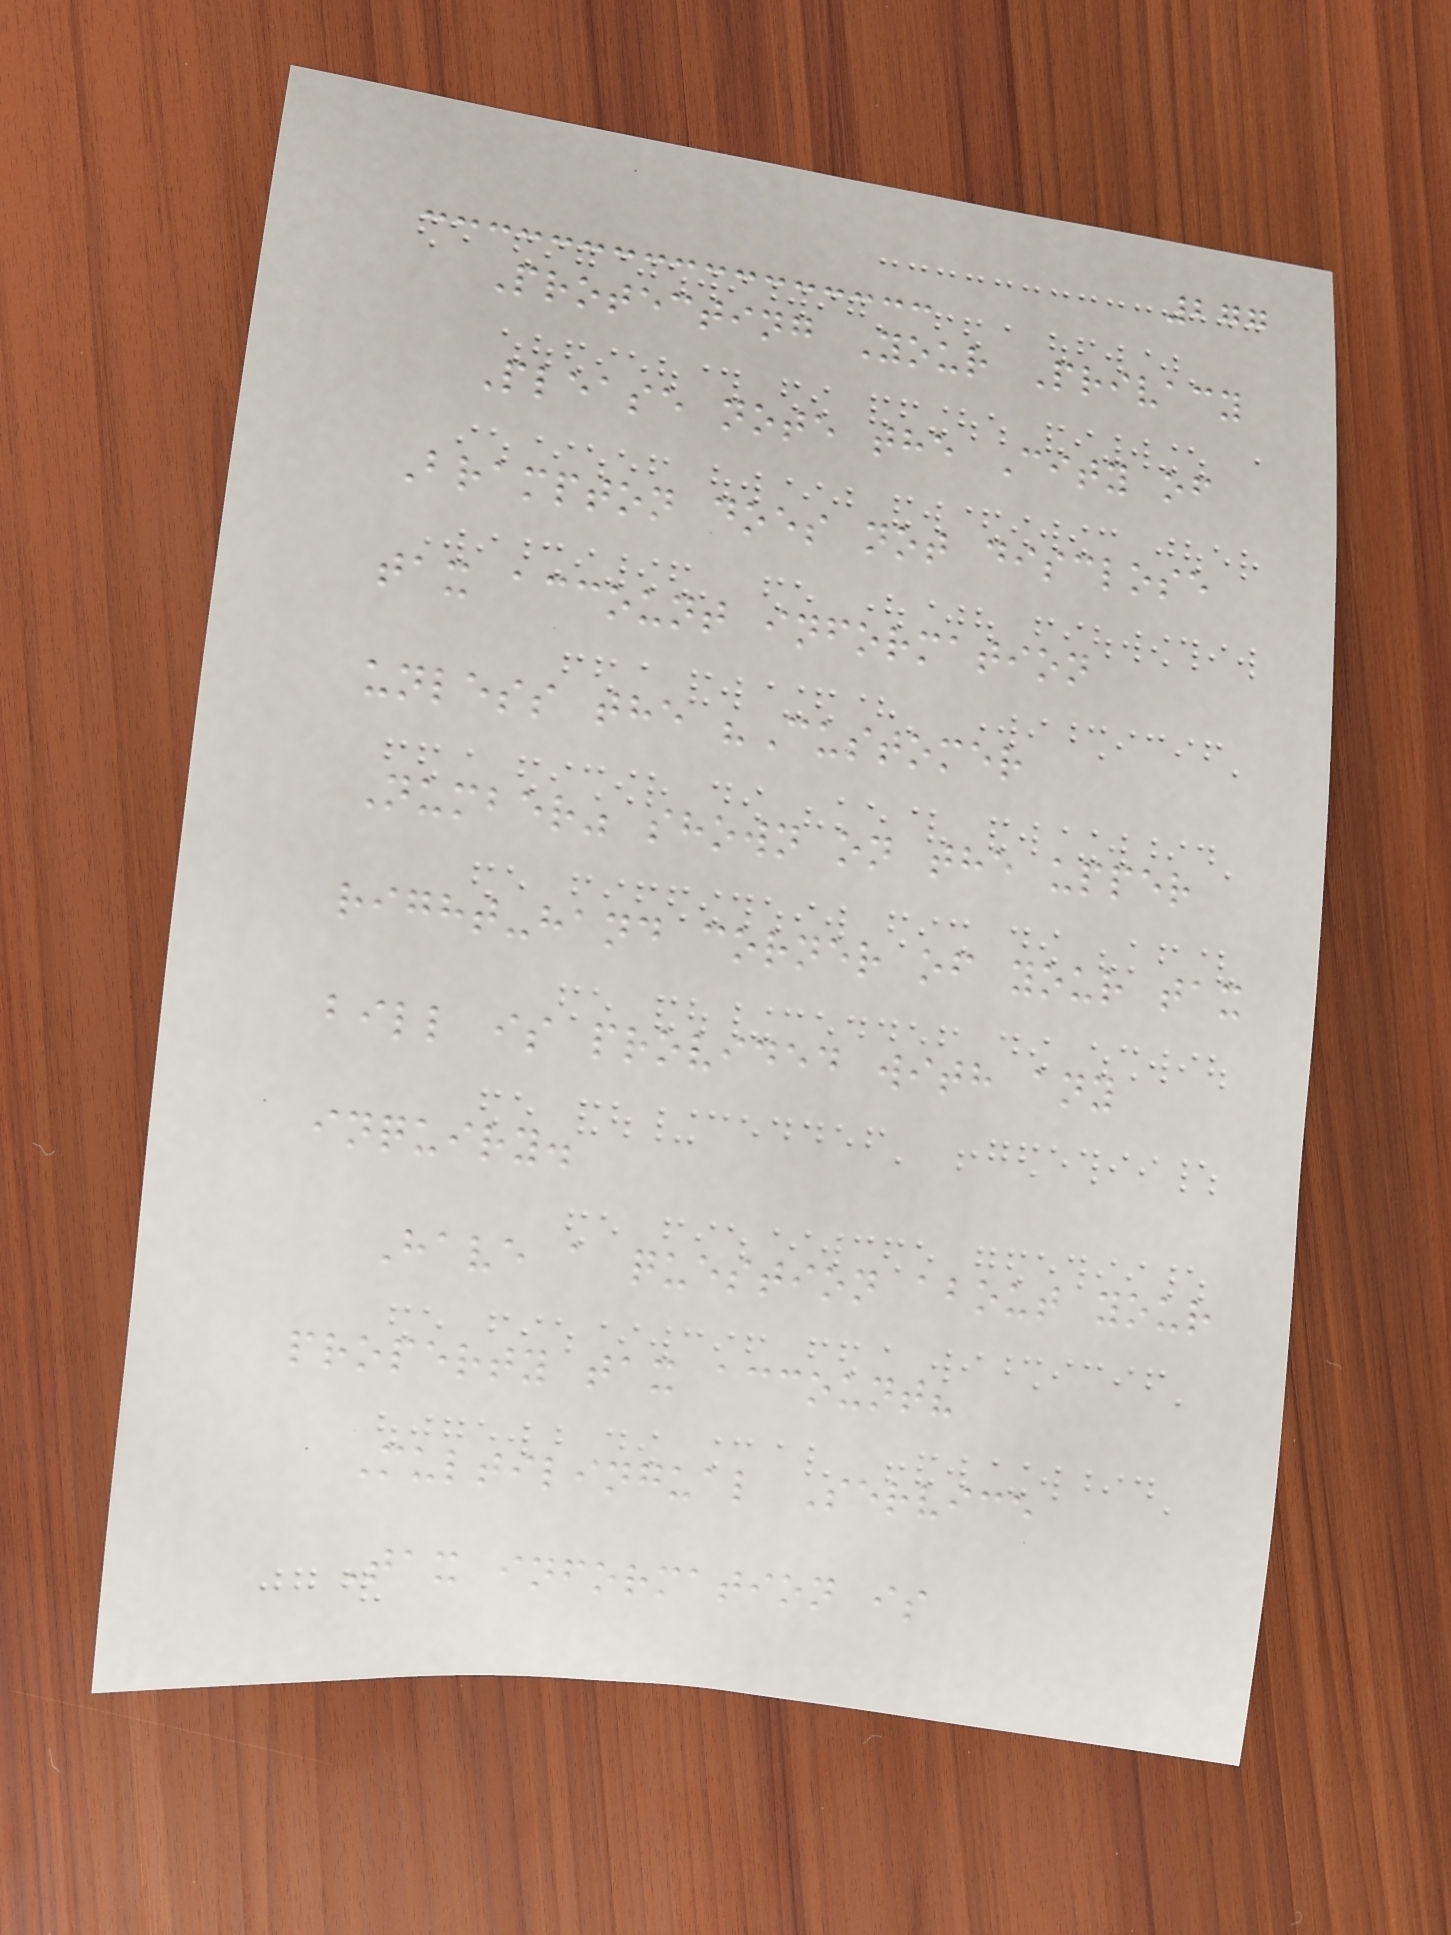277
Protecting Your Privacy
Please note the City of
Brampton does not disclose
tax account information
unless the "Customer
Number" shown on the upper
right-hand corner of your tax
bill is provided with any
inquiry.
Have a question about your
property tax account?
Multilingual Service
Tax information is
